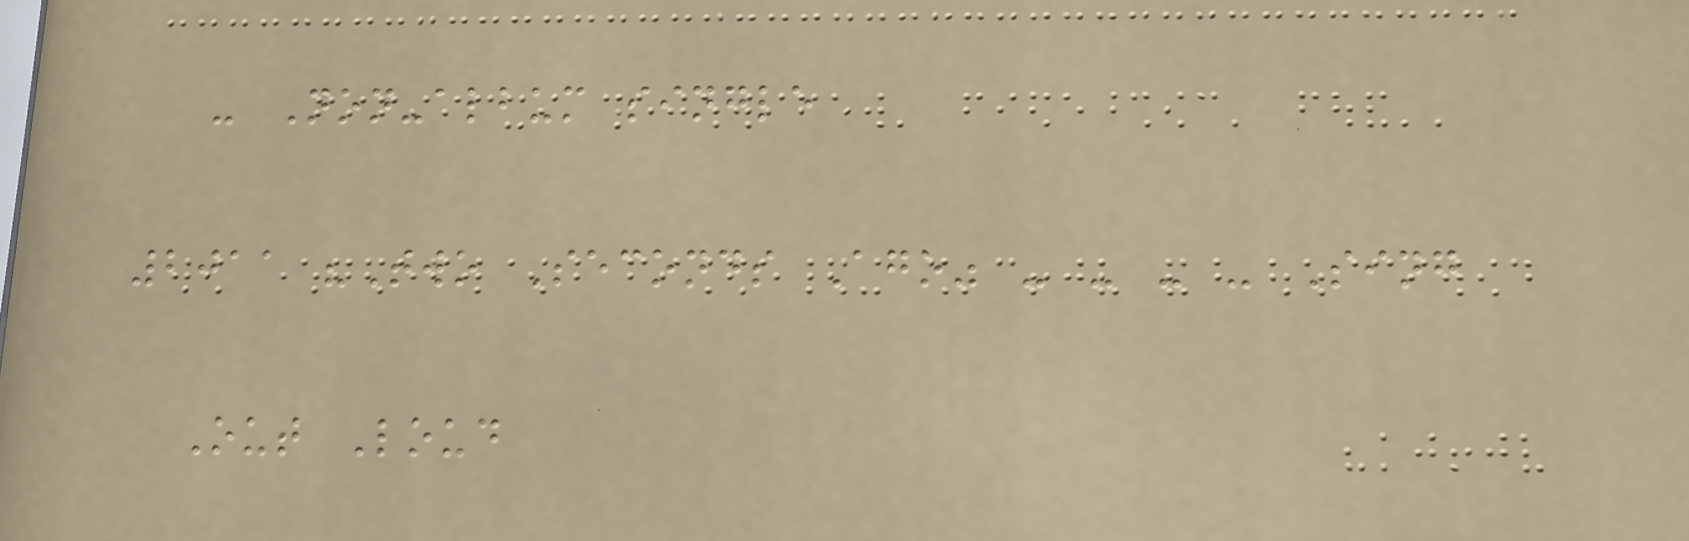- Non-album single
2011 "Two Seconds Ago" - - - - Sing
Out Loud
